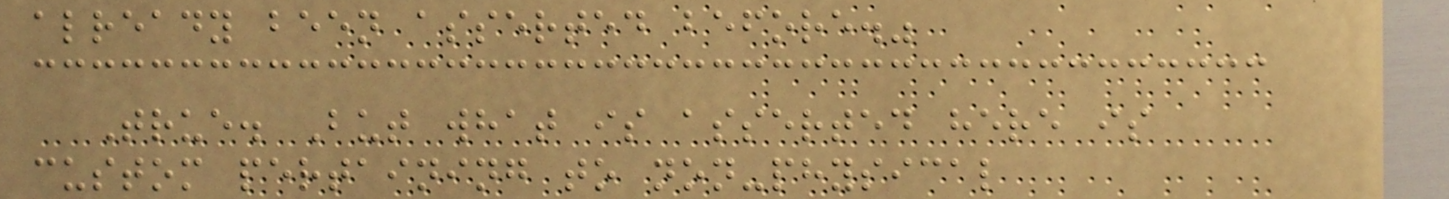already been asserted before."
True. But what is asserted here is
custom pertaining to non-physical
